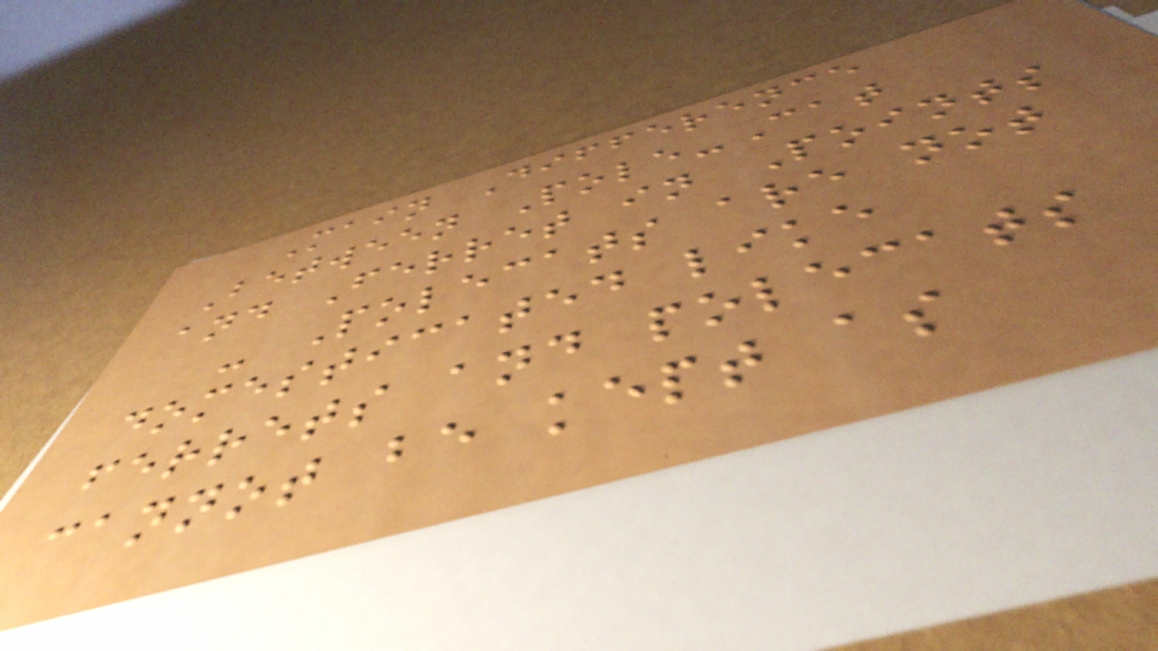Main Difference
Between Pole-Cat
and Ferret in Points
- Polecats are not
domesticated like
ferrets and polecats
cannot be kept as
